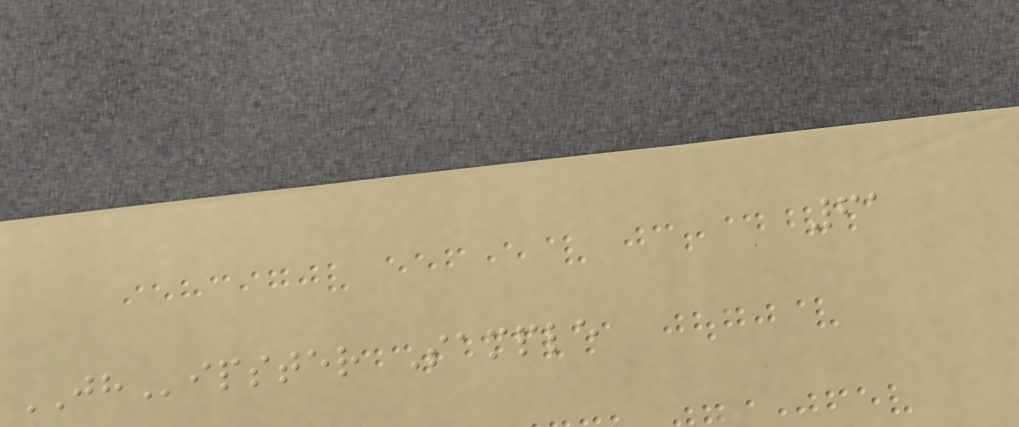61
JHipster Sample
